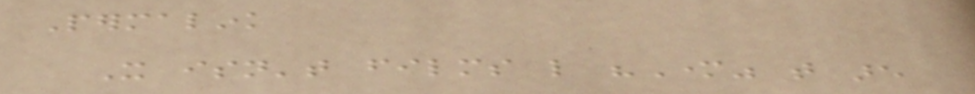Permalink
It isn't films like "Mother" that are
